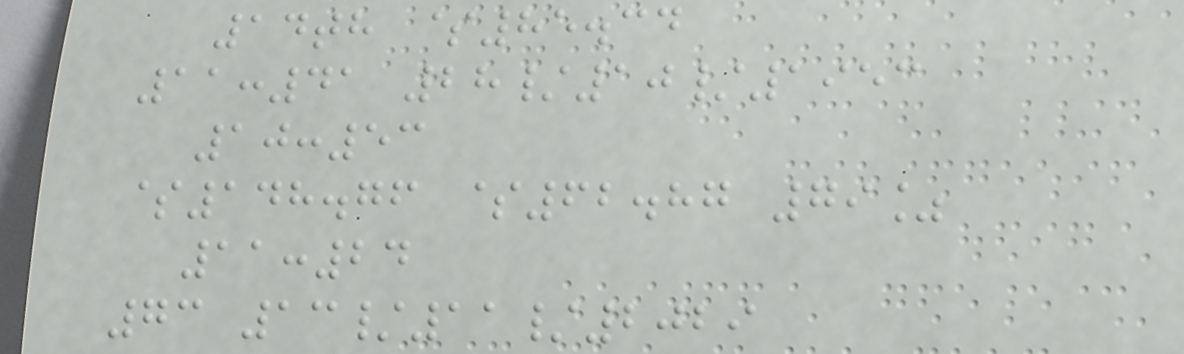14th $85.34
11:41 28/10/1953
10:53
$148.76 $62.87 79%
11:24
73 13/11/2029
